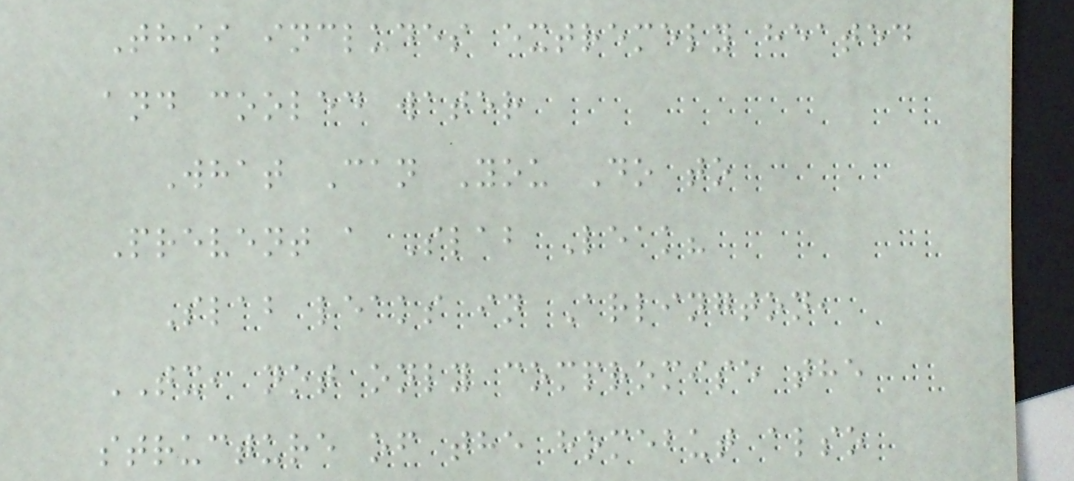This includes extremely heated
and cooled water
What Can You Do to
Prevent a Slab Leak?
Slab leaks in Arlington,
TX, not only compromise the
structure of the homebut also
